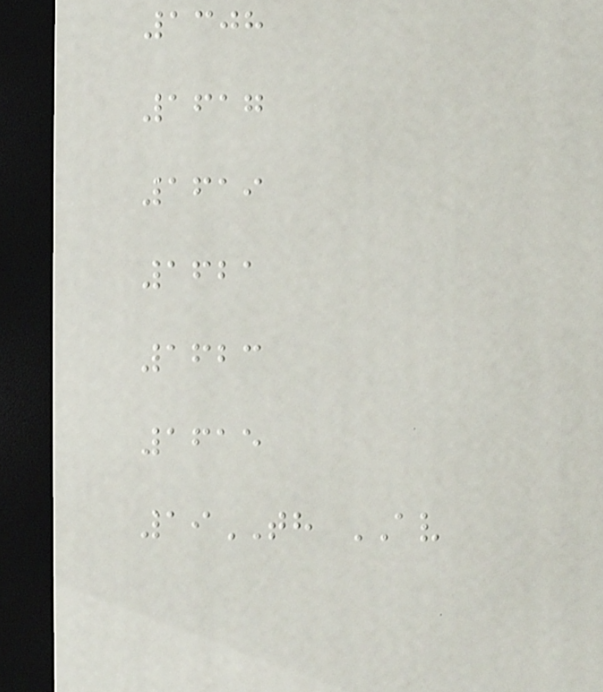1308
1617
1619
1621
1623
1615
19TH AV
